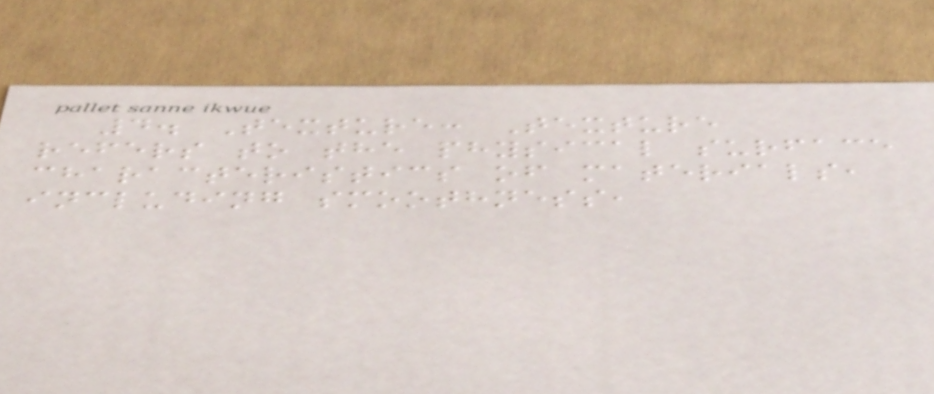4. Texture: Texture
refers to the physical surface
characteristics of materials,
including smoothness,
